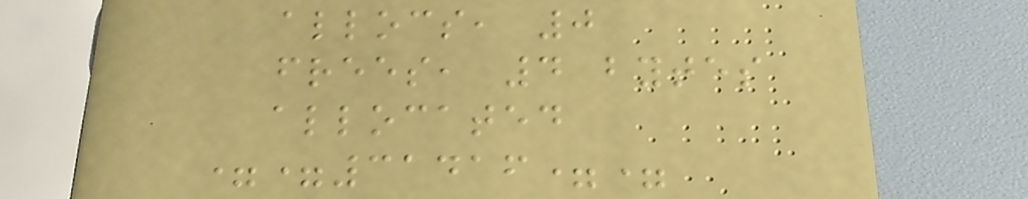allocs, 0
frees, 4 bytes
allocated
==31416==
